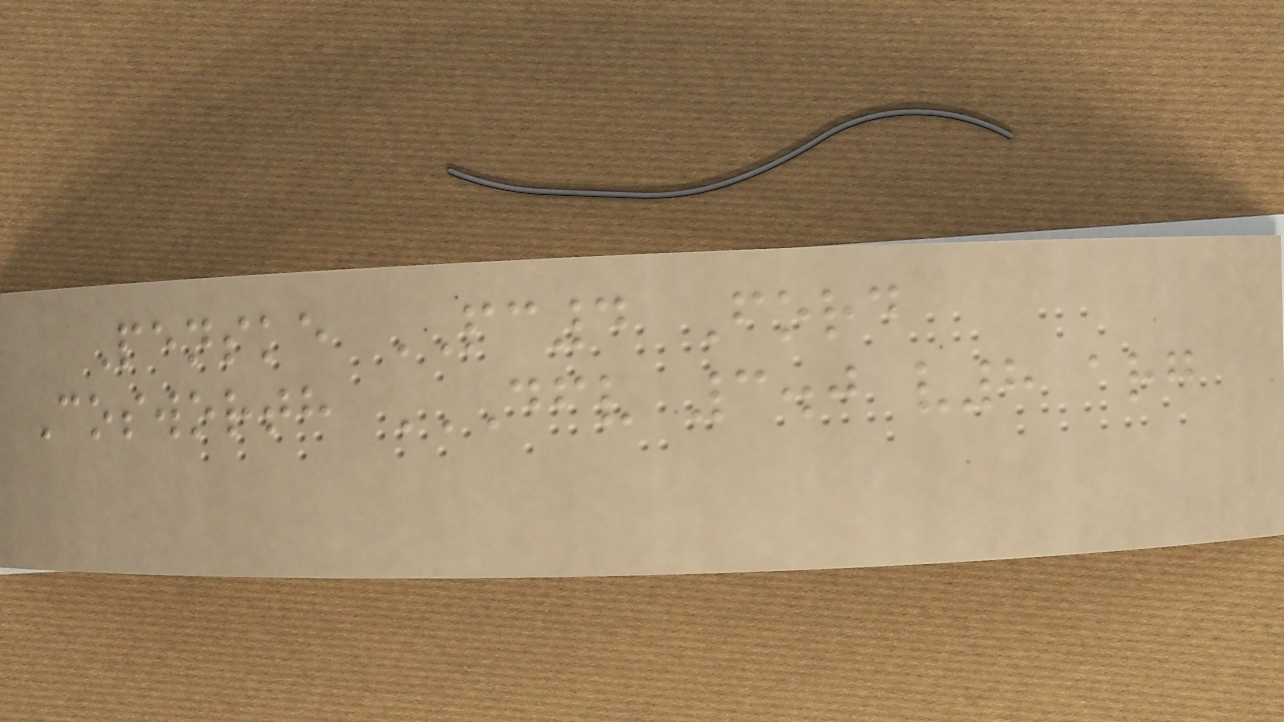Penske PC4 Ford
Cosworth DFV 3.0 V8 ARG
